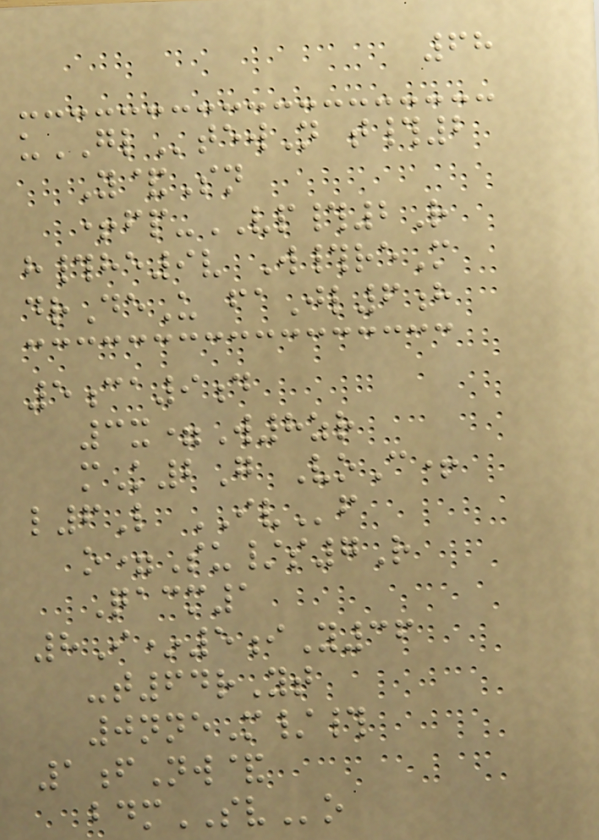68
uGLtewN t#2
Y&Sn
+fp-VP#2R
h#he9v W#reM
drDeU faJl6h
5ca9d
3x=W8zr
mK2G VoC+
l6L IVf
o=Su/s7R
Qacm1
8I*5iY36
-t64rYt
0nneM/#
1fNw&
bdmSVo
